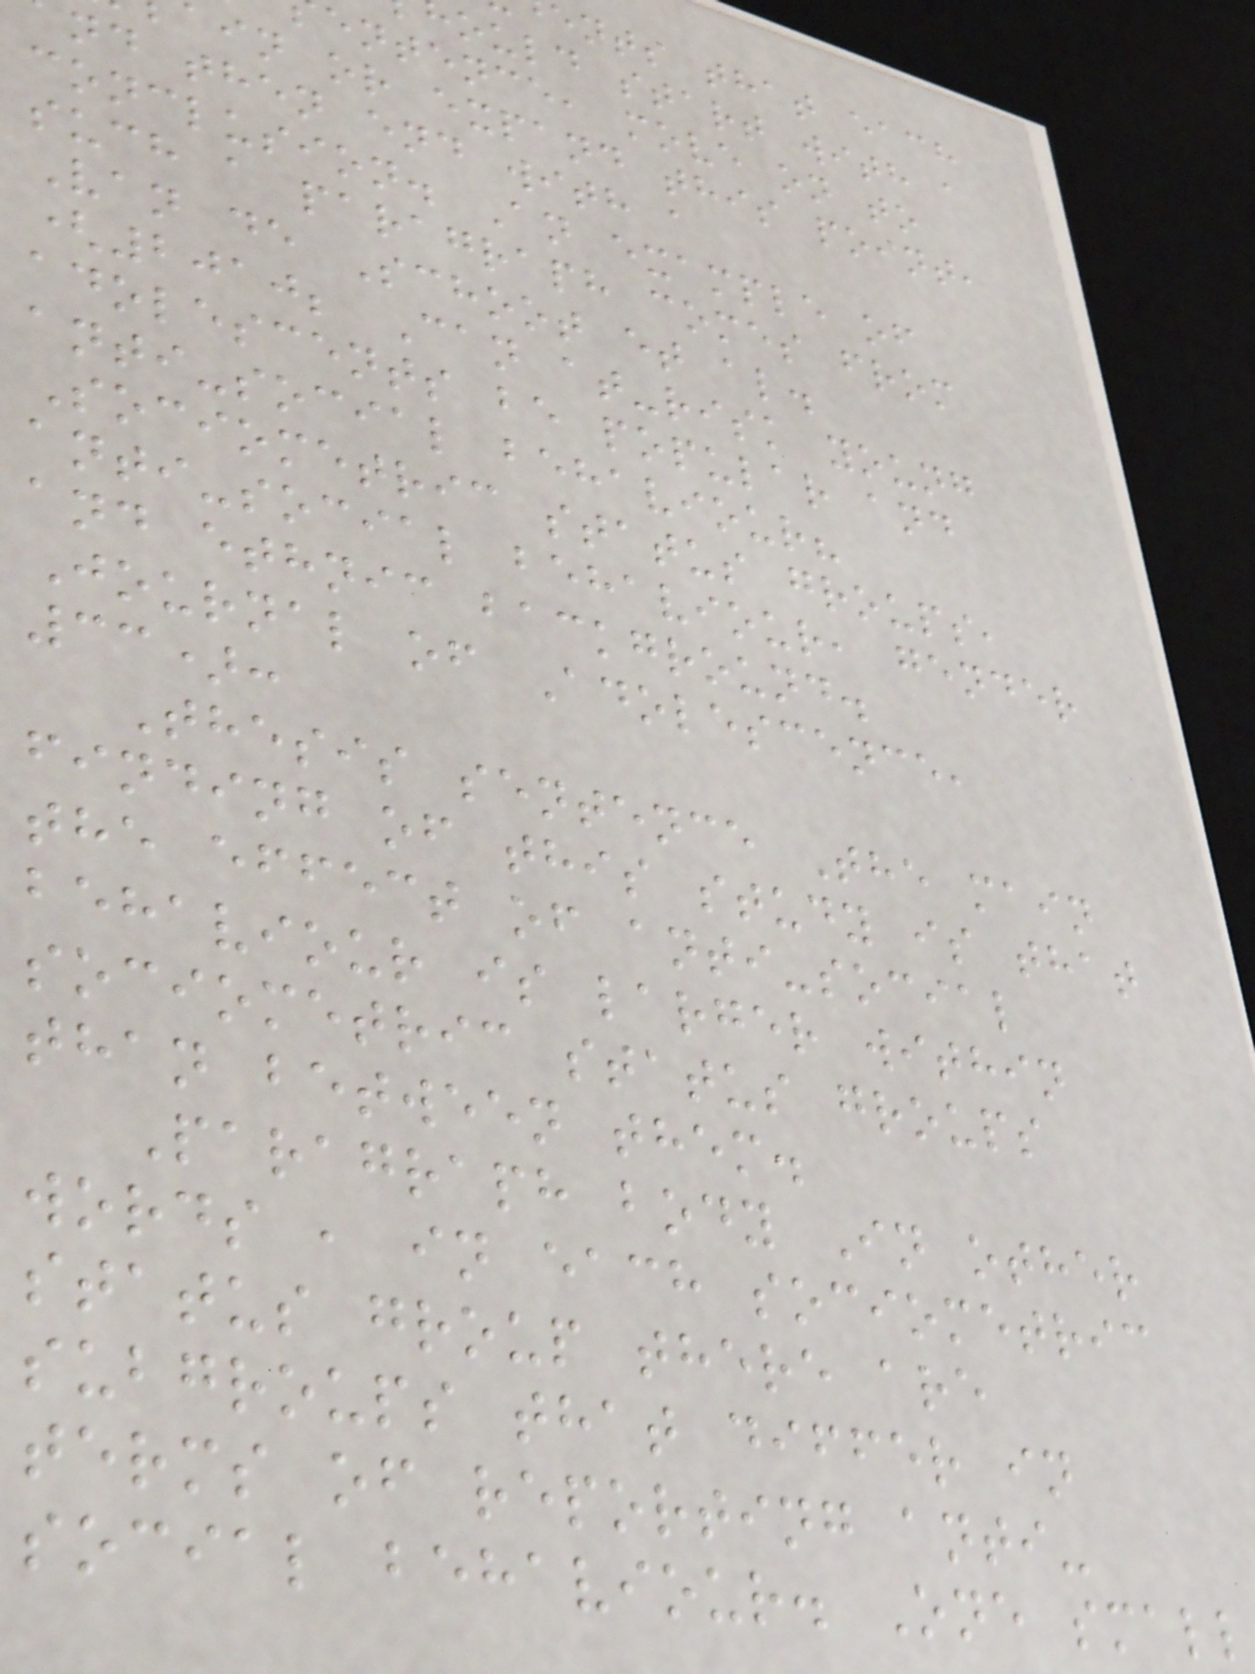ents that each
ould start with a
entence, move on to
in or expand this point,
nd then end with a
conclusion. An example of
such a paragraph comes from
Van de Schoot et al.
(2010; Can at-risk young
adolescents be popular and
anti-social behaviour?
Sociometric status groups,
anti-social behaviour, gender
and ethnic background.
Journal of Adolescence,
33):
Thesis sentence The main
finding of this study is that
the effect of anti-social
behaviour is larger within
sociometric status groups
than between them.
Paragraph body In other
words , in each sociometric
status group there are
subgroups that differ in
terms of reporting anti-
social behaviour. One small
